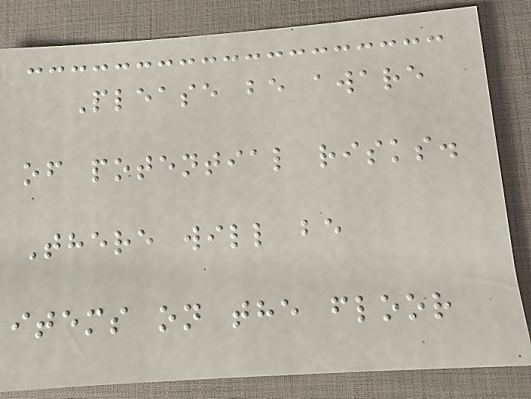Please be aware
of potential risks.
There will be
items on the floor
